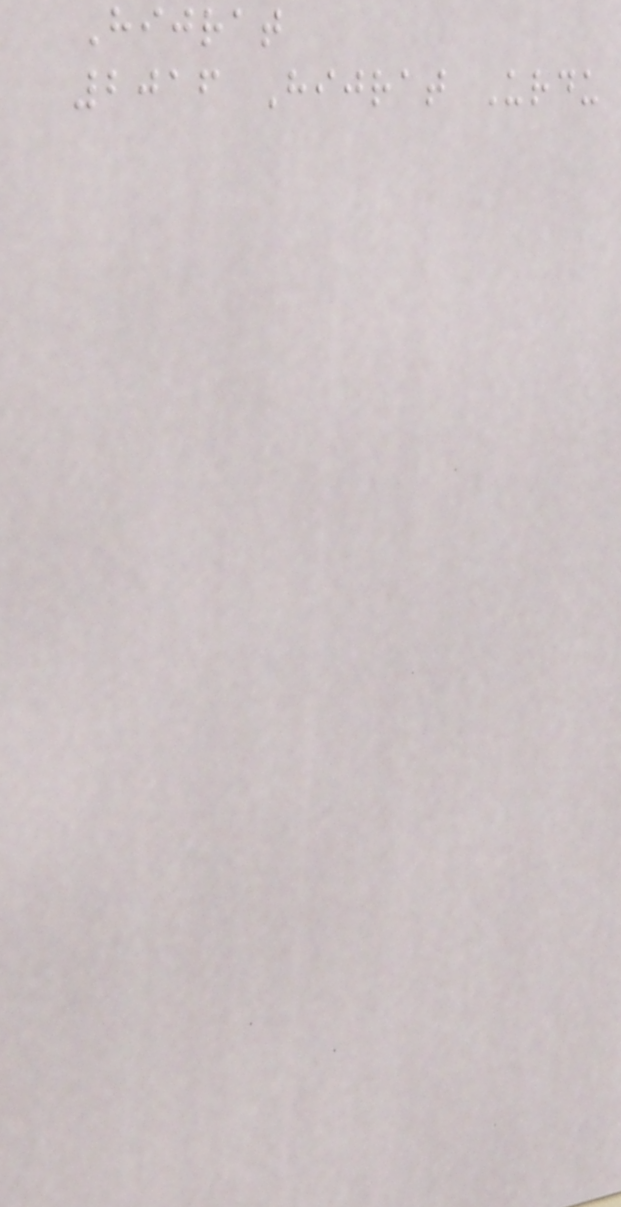Hijrat
2016 Hijrat Urdu
